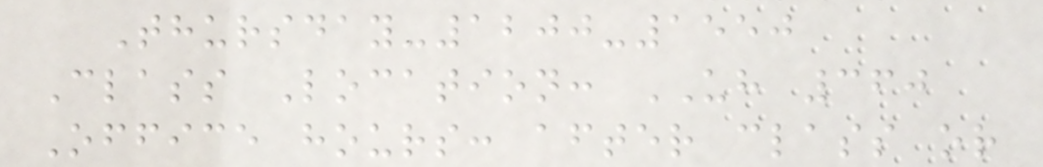Thursday-1200-1550
Class Location: UH 360
Office hours: after class or
